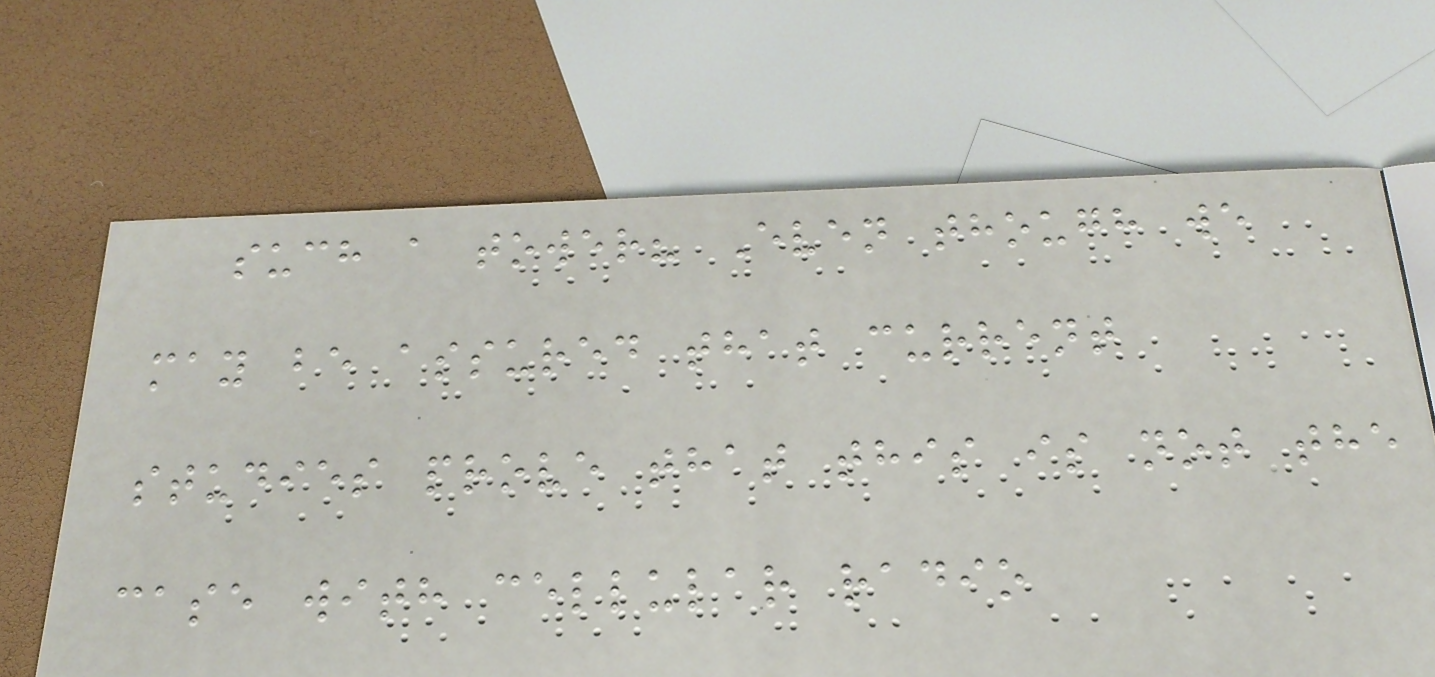such a tower? Even though we
may be assured that current
studies prove that this is not the
case with cellular radio
